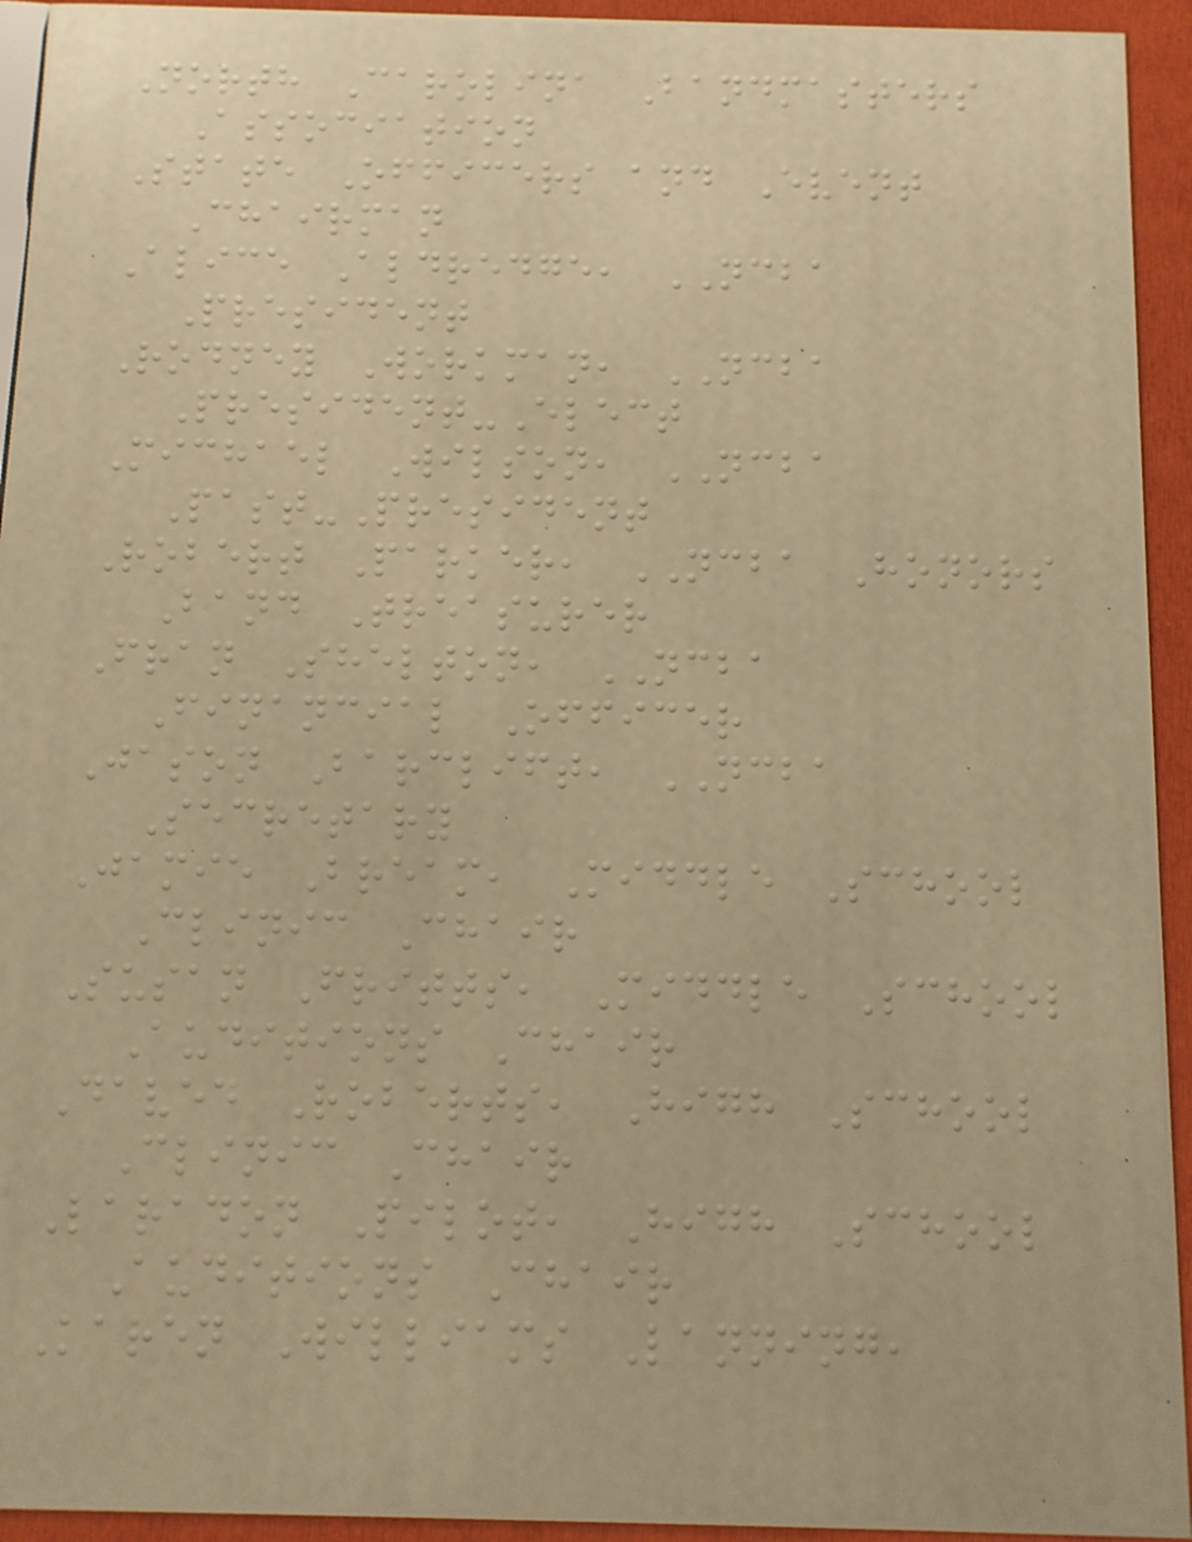North Carolina Bandmasters
Association
State Officers and Event
Chairman
Alice Aldredge, NCBA
President
Rodney Workman, NCBA
President-Elect
Michael Wilson, NCBA
Past-President
Robert Parker, NCBA Honors
Band Treasurer
Fran Shelton, NCBA
Financial Officer
Jason Barclift, NCBA
Secretary
Jamie Bream, Middle School
Clinic Chair
Susan Fritts, Middle School
Auditions Chair
Daved Roberts, High School
Clinic Chair
Laradon Pilot, High School
Auditions Chair
Karen Williams Lanning,
